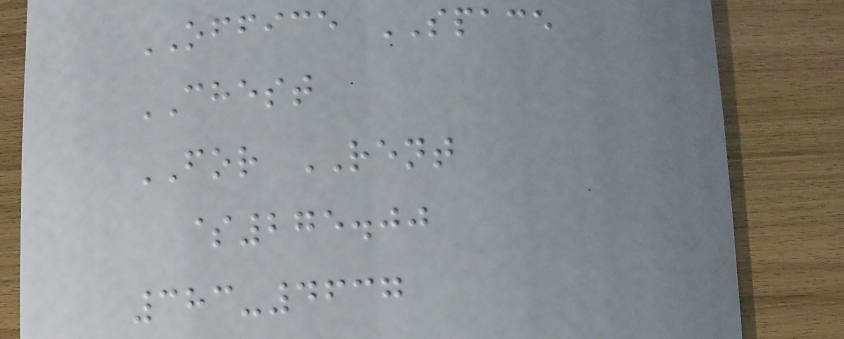OFFICE SPACE
CHEST
FOR RENT
$275.00
383-4637
